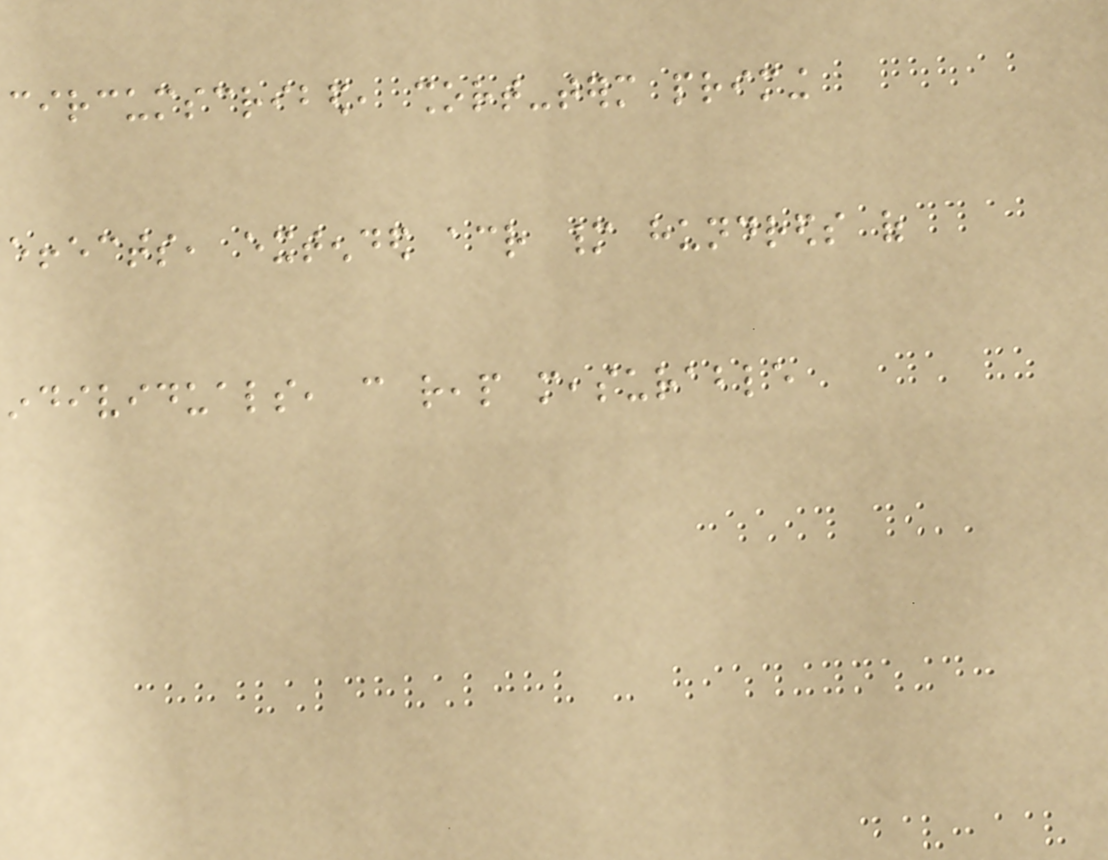circumscribed, short-term priming
effects, extended across many hundreds of
individuals, can reap measurable
